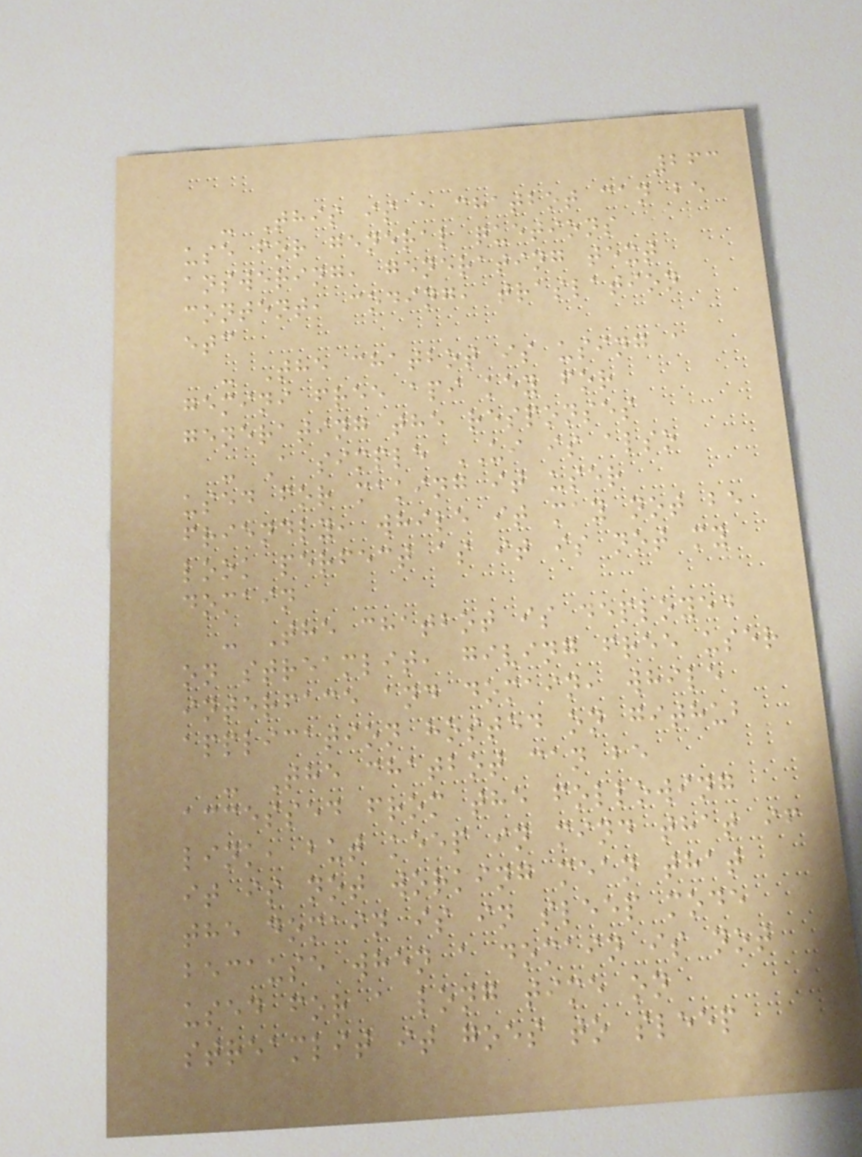263
- This is a chatbot can be
use for general quetions
answering, generating text
content, coding, traslation
etc
- The chatbot is using a
gemini free api key for
generating the responses
- A simple UI is also
used for making it user
friendly, while it may not be
look perfect as it is not my
domain
- The chatbot is deployed
on streamlit, giving free user
interface and domain, while
application hosted on github
- The chatbot can be
accessed from the following
link, but keep in mind that if
it is not working mean that
the domain is in sleep mode
because when a domain is not
used for a long time on
streamlit it goes to sleep
